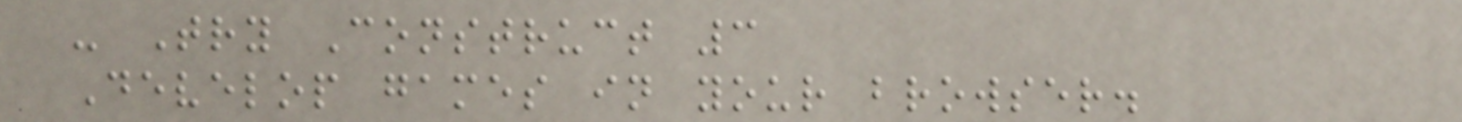- Try Construct 3
Develop games in your browser.
